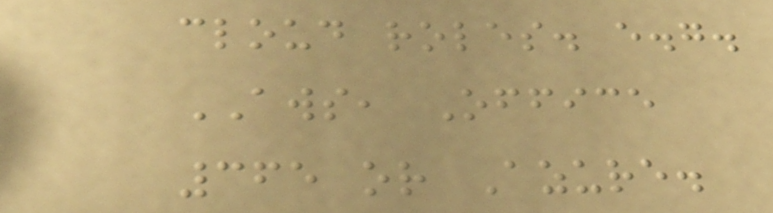cloud roles. e.g.
AWS, Office
365 or Azure.
